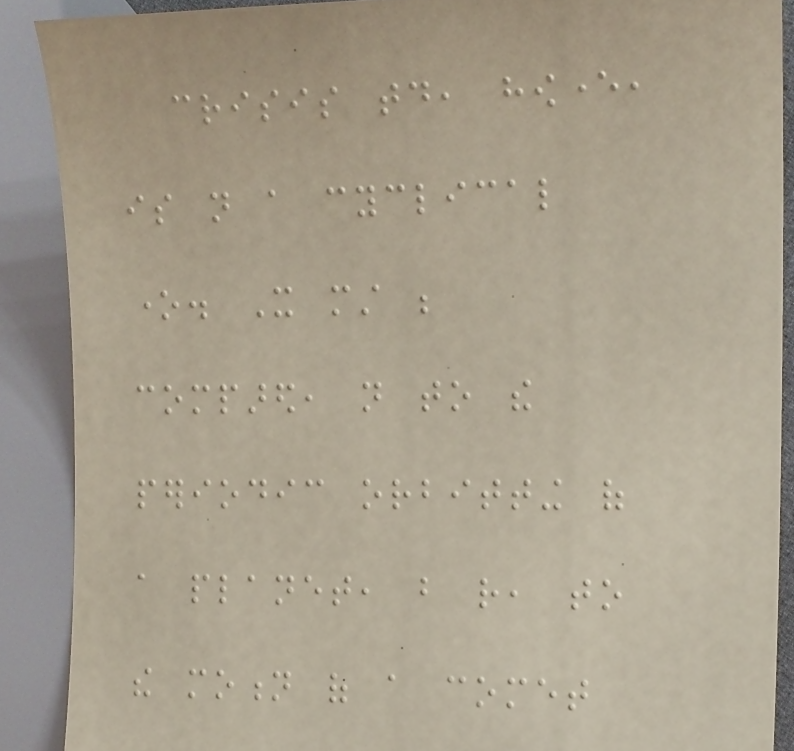crisis today, however,
is not a cyclical
one. It must be
compared, not to the
periodic orbitting of
a planet, but rather, to
the motion of a comet
